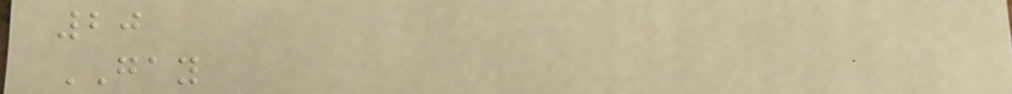20
GAY
